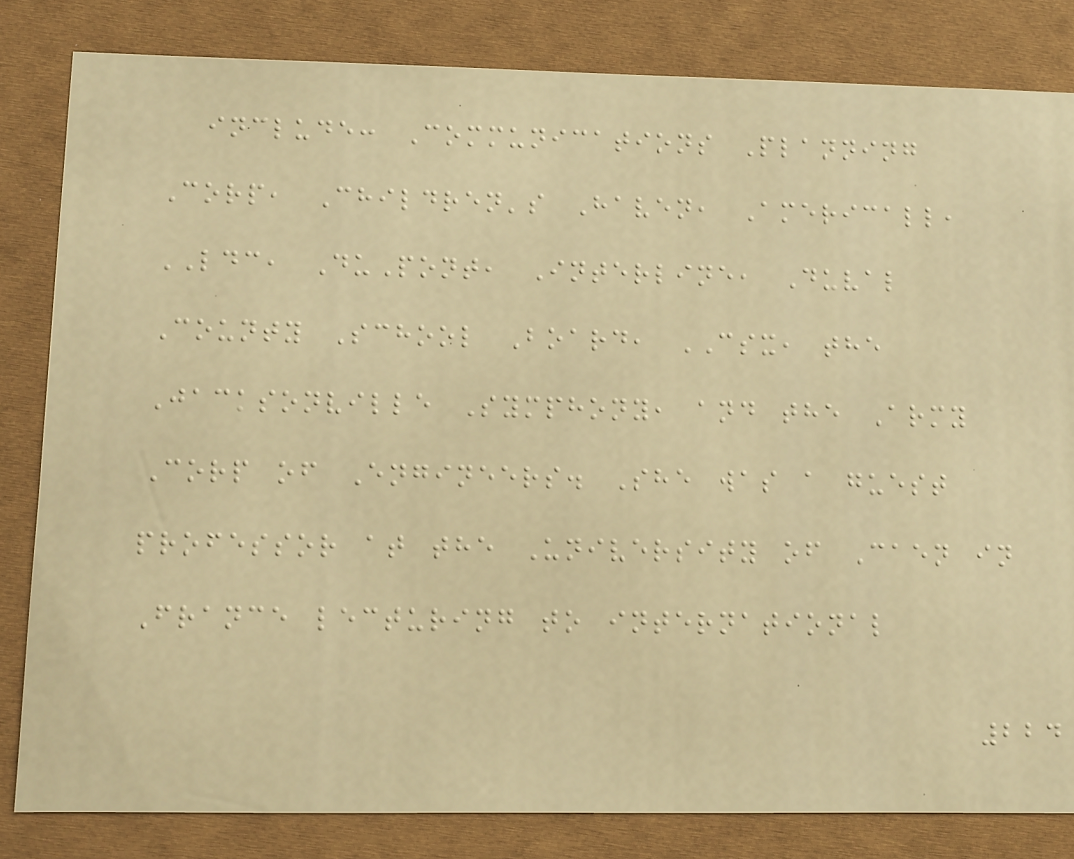include: Communications Planning
Corp, Children's Haven, Americall,
LDC, DuPont, Interline, Duval
County School Board, CSX, the
Jacksonville Symphony, and the Army
Corp of Engineers. She was a guest
professor at the University of Caen in
France lecturing to international
224
